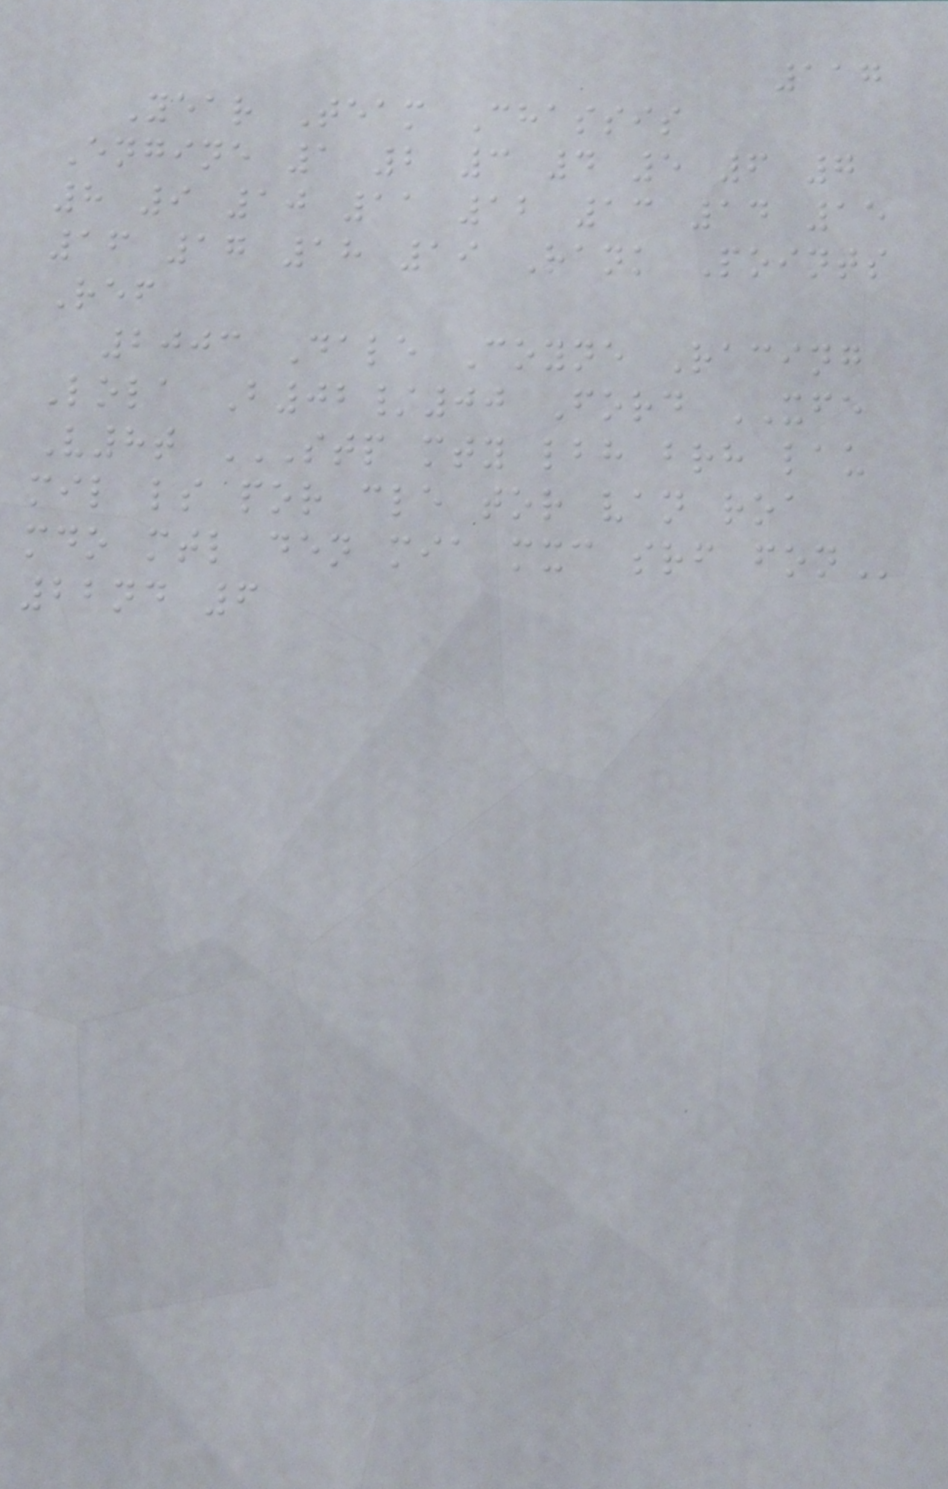117
Year Team Chassis
Engine 1 2 3 4 5 6 7
8 9 10 11 12 13 14 15
16 17 18 19 Rank Points
Ref
2003 Dale Coyne Racing
Lola B02/00 Ford XFE
V8t STP MTY LBH BRH LAU
MIL LS POR CLE TOR VAN ROA
MDO MTL DEN MIA MXC SRF FON
22nd 6
